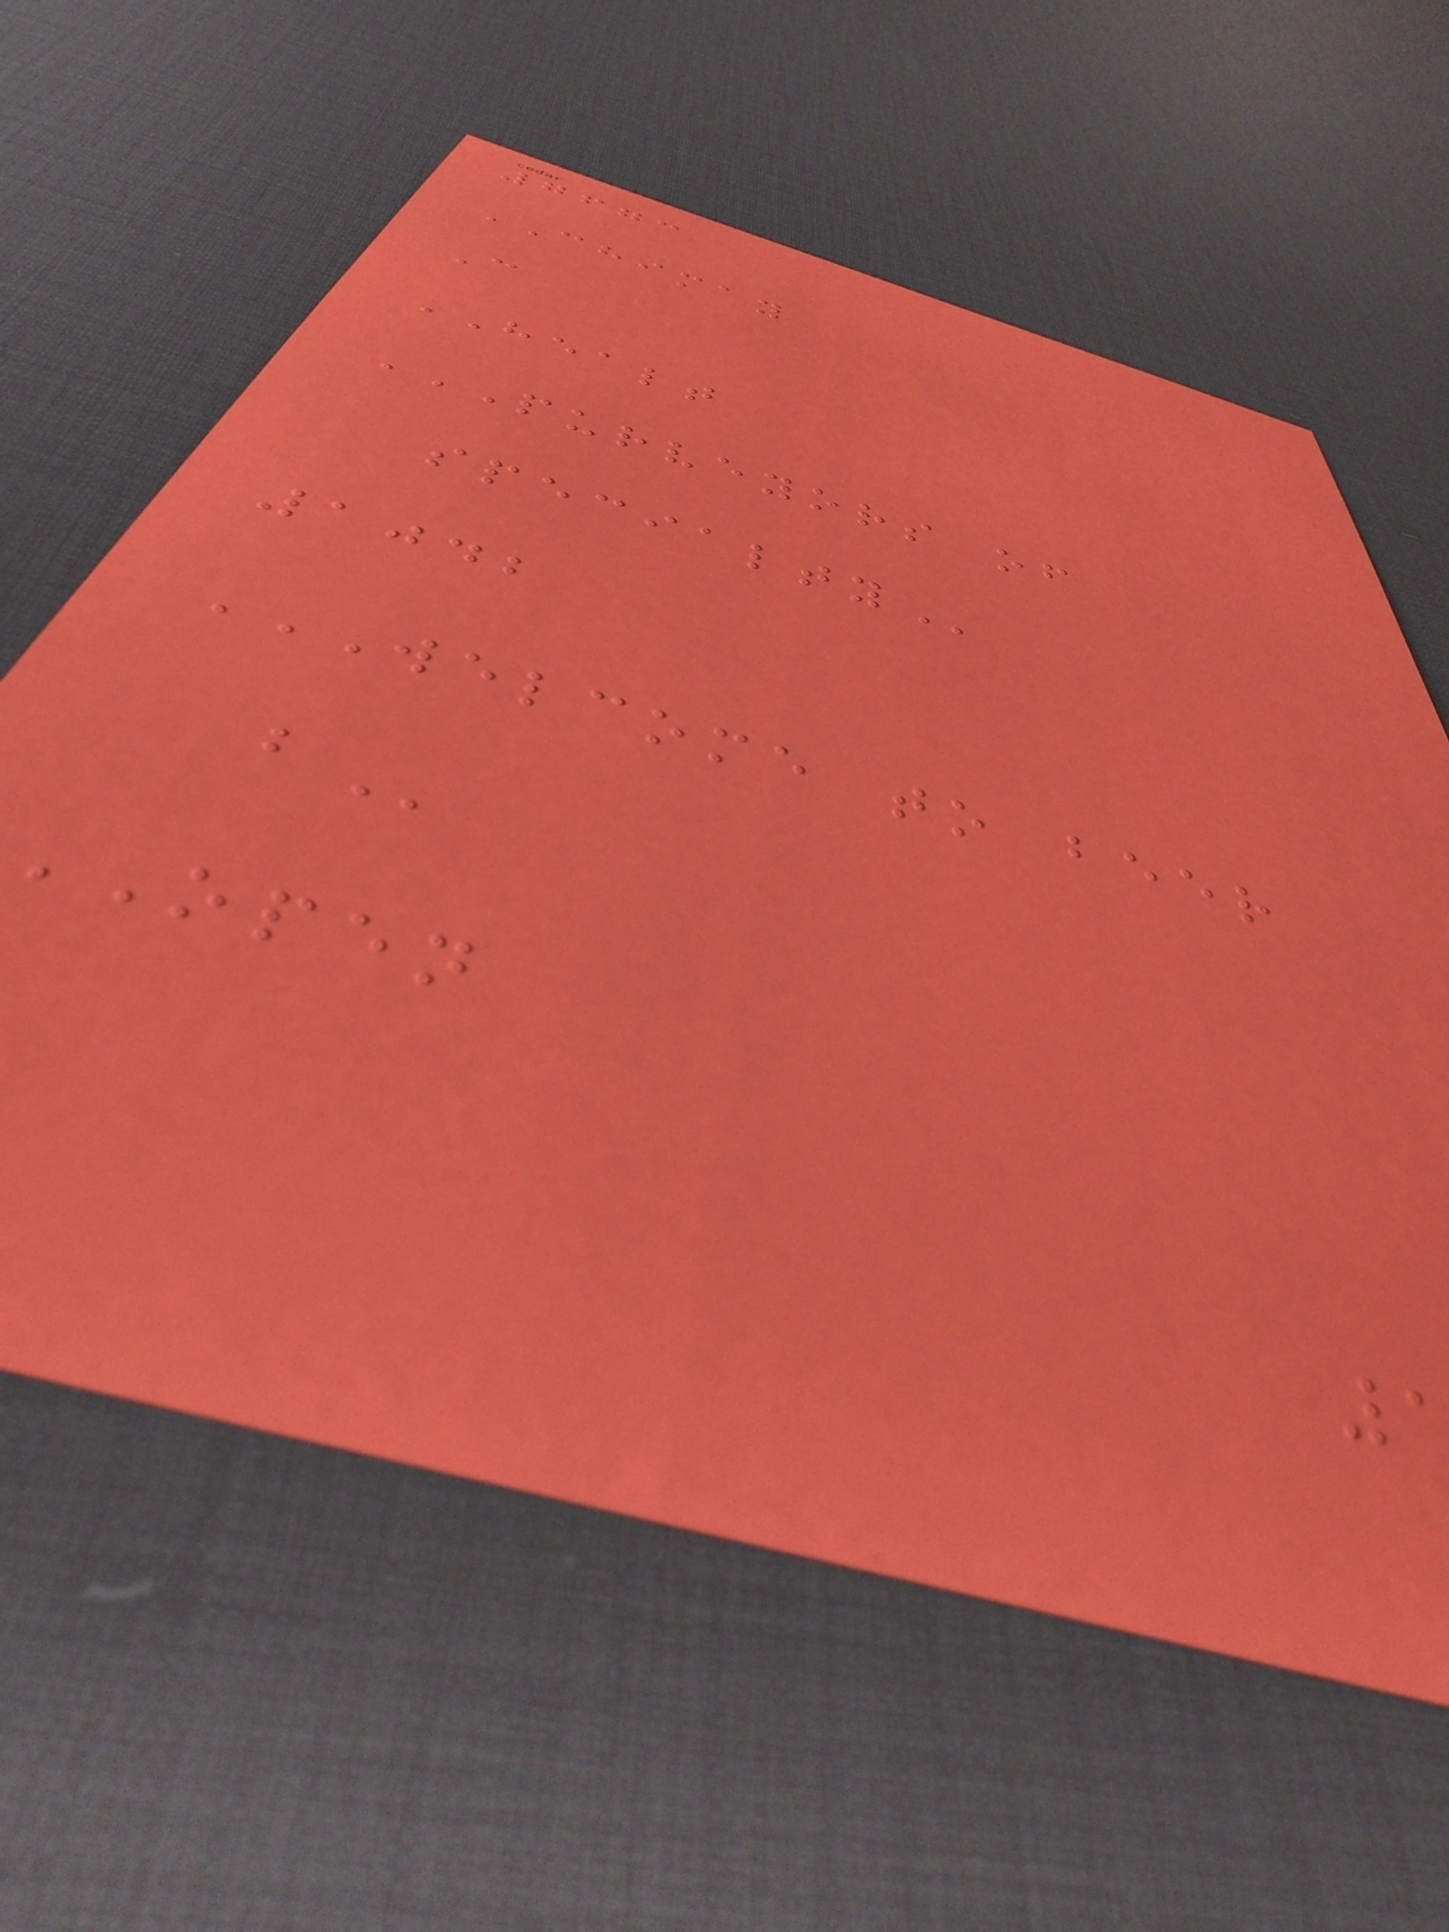7673
CHIMAY
C
HEALT
PURVEYORS OF
1042
WELCOME TO BEER
open
